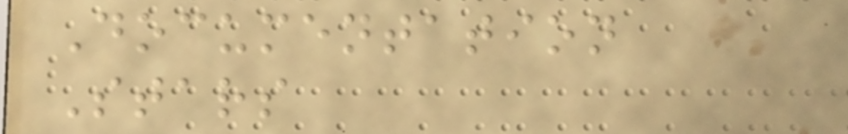Documentation
Stars
